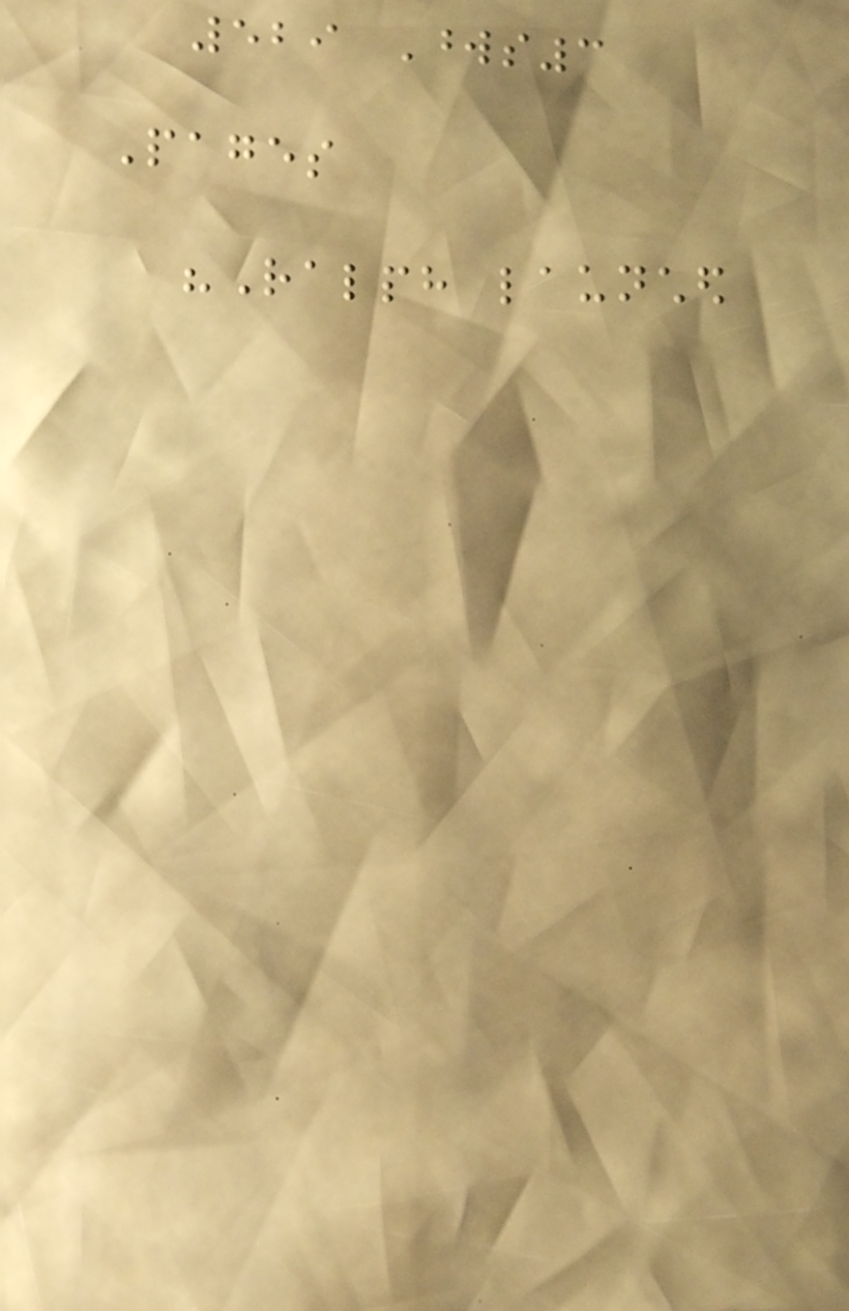529 Words3
Pages
"Ralph launched
